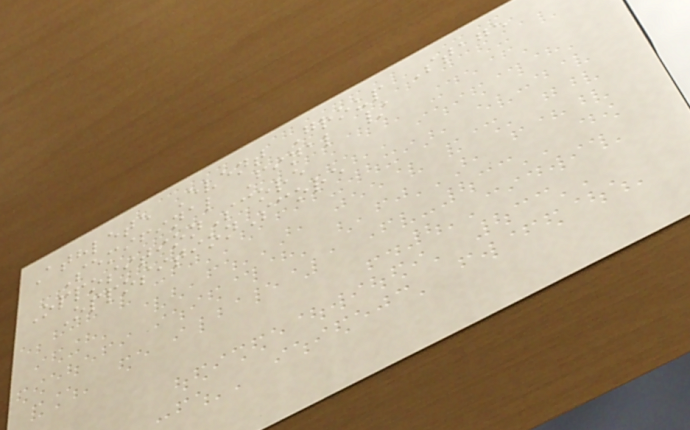Athlete Event Group Stage
Semifinal Final /
OppositionScore
OppositionScore
